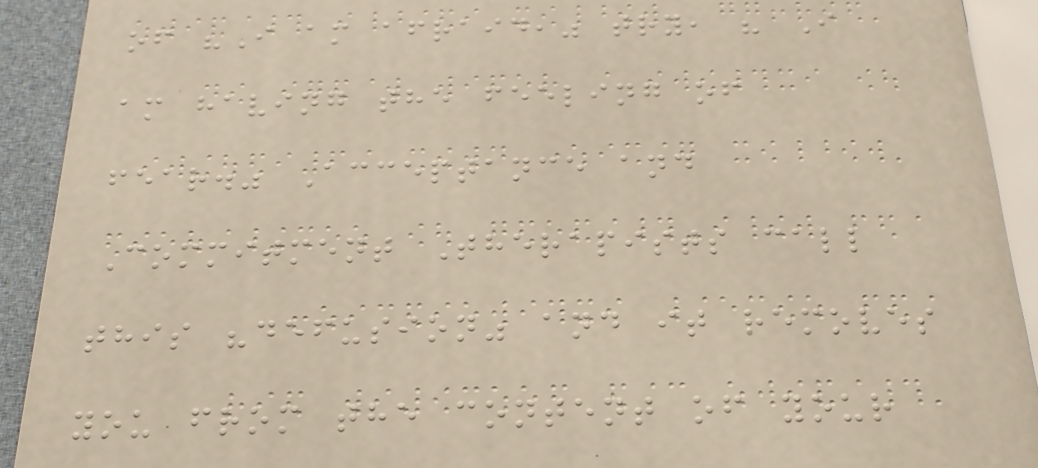of "I am afraid," try, " I
am having the feeling of
fear." Acceptance and
Commitment Therapists call
this "defusion" and it removes
you from the content of your
